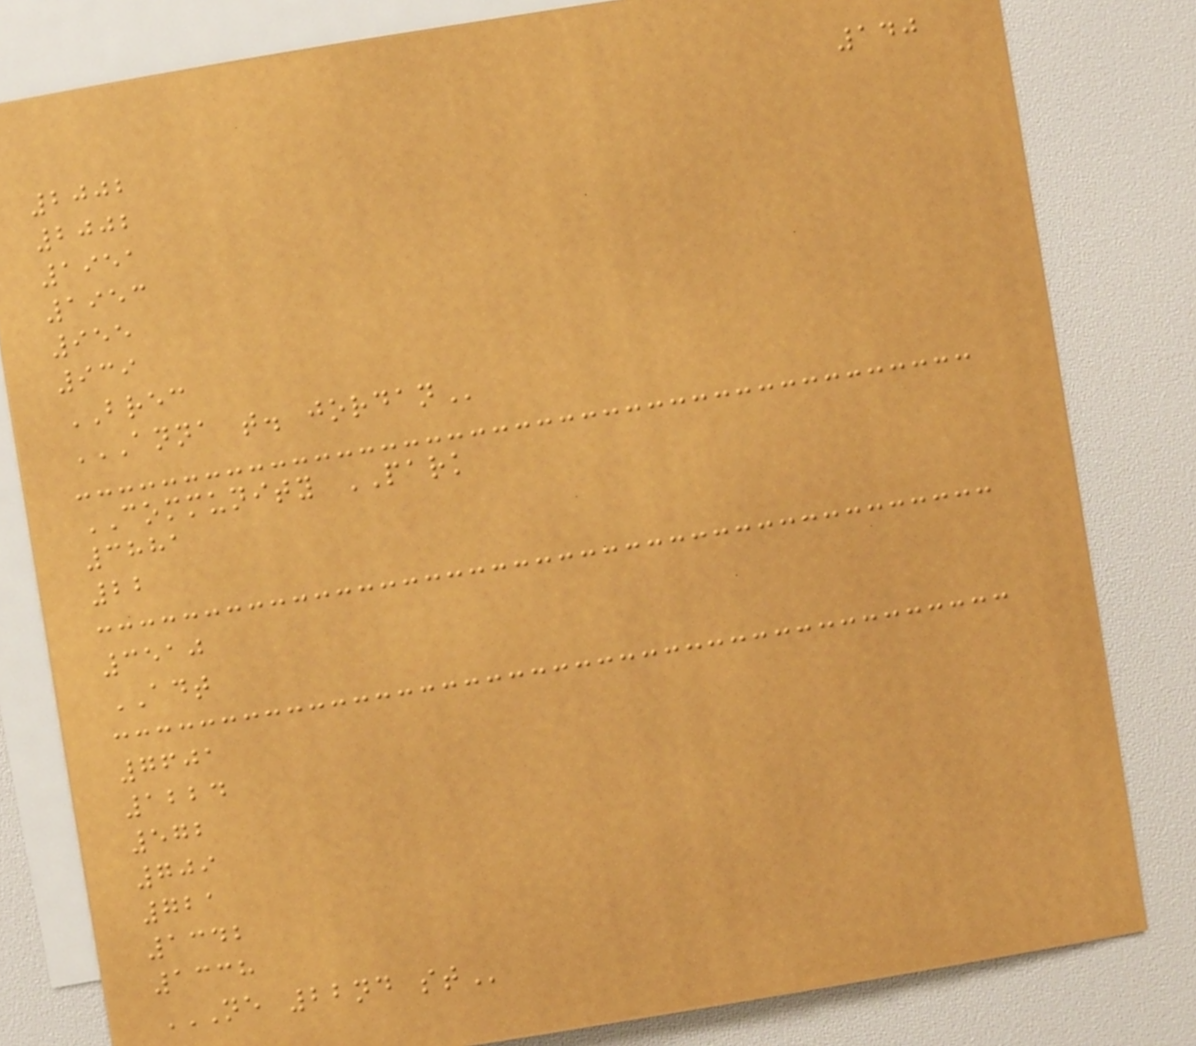140
2002
2002
1951
1953
955
939
BREC
ANNA T. JORDAN
COMMUNITY PARK
3881
22
3510
ADT
7601
1224
572
709
721
1342
1338
NE 22ND ST
